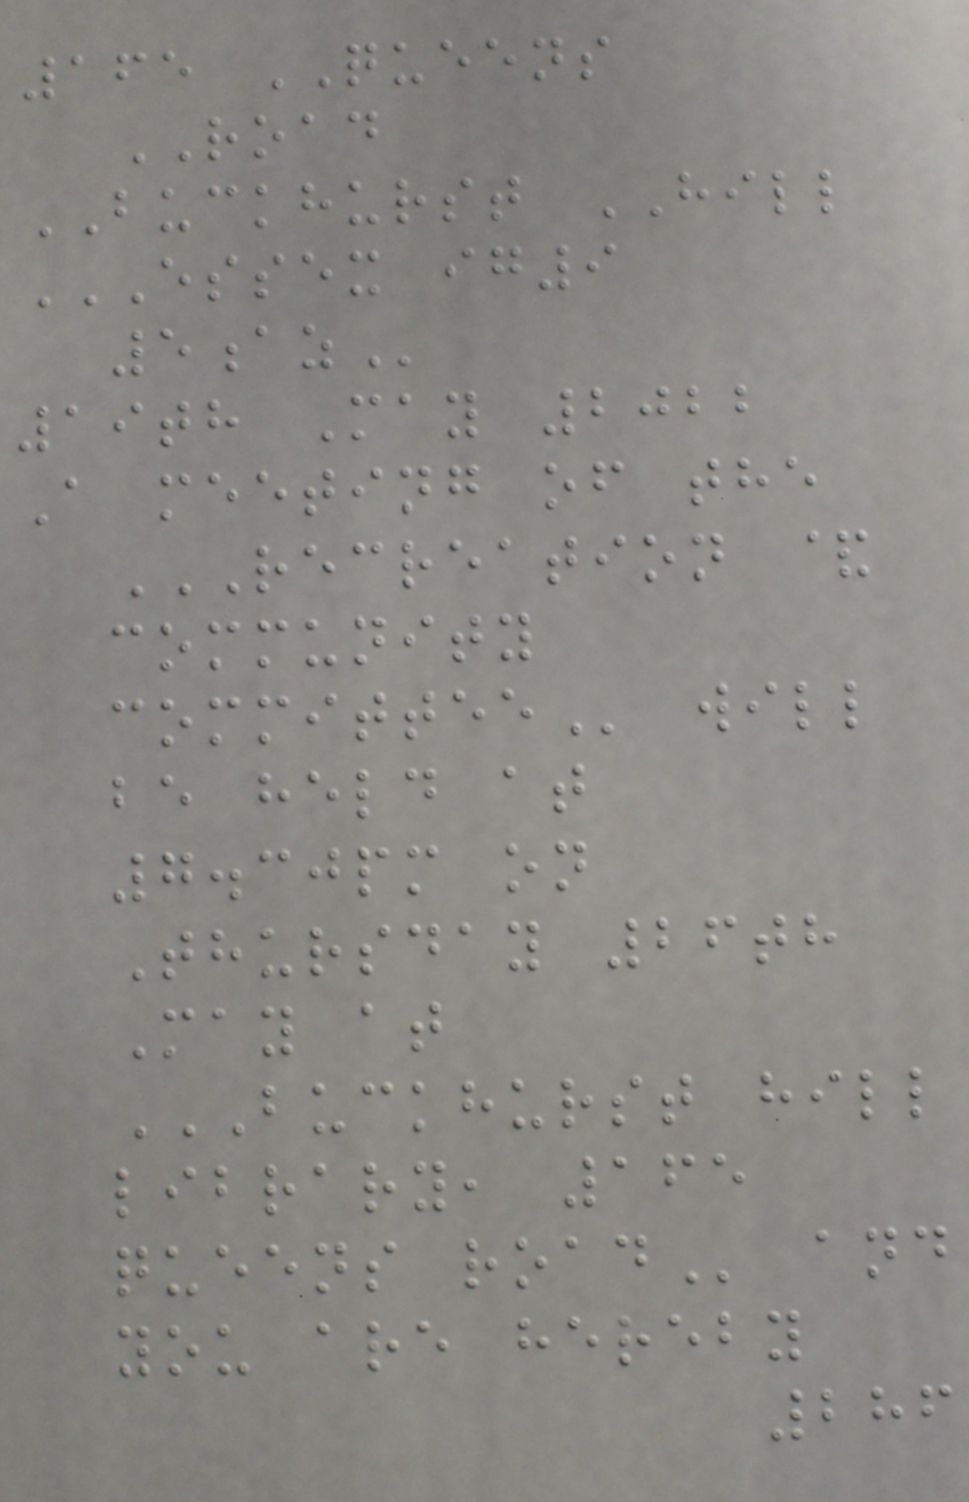165 QUEENS
ROAD
BUCKHURST HILL
ESSEX IG9
5AZ
19th May 2022
A meeting of the
RECREATION &
COMMUNITY
COMMITTEE will
be held at
7.30pm on
Thursday 26th
May at
BUCKHURST HILL
LIBRARY, 165
QUEENS ROAD and
you are hereby
286
